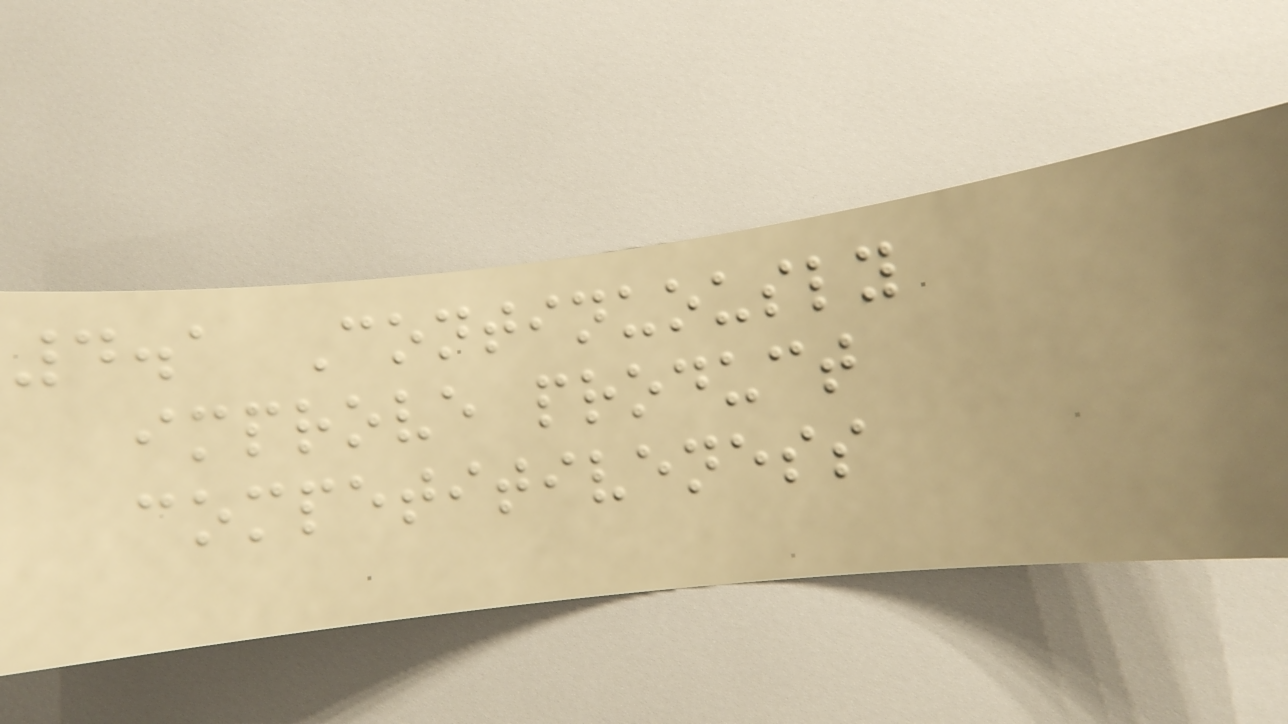4.1 Continuously
improve product
competitiveness
